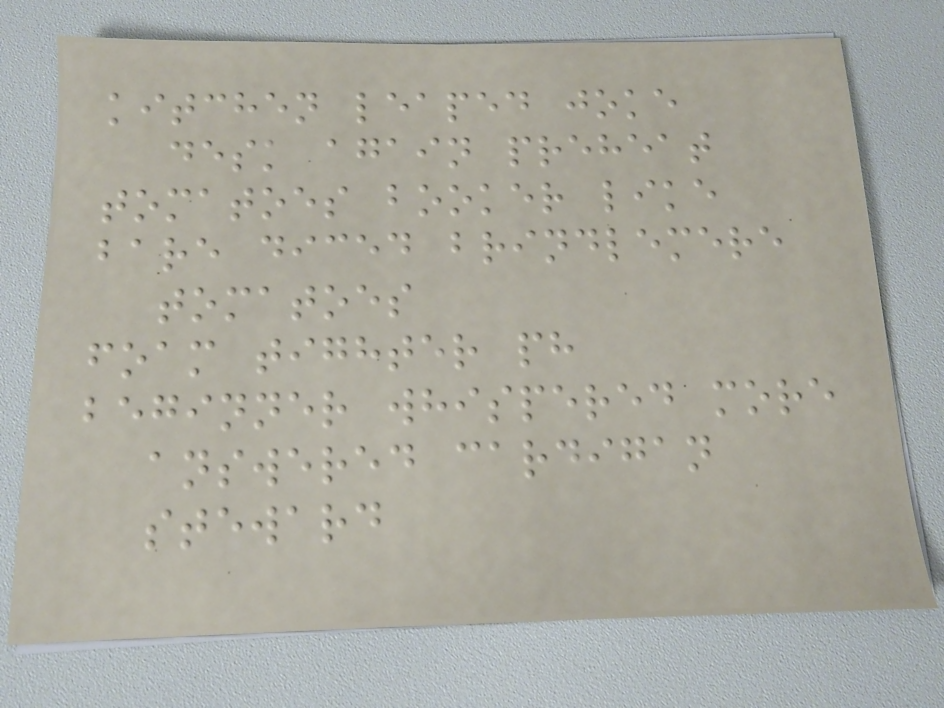kitchen leaped joke
desk again preheat
tomatoes booker like
bare diced brindlemere
tomatoes
foam tighter ph
beginner whispered more
answered cardigan
steward
